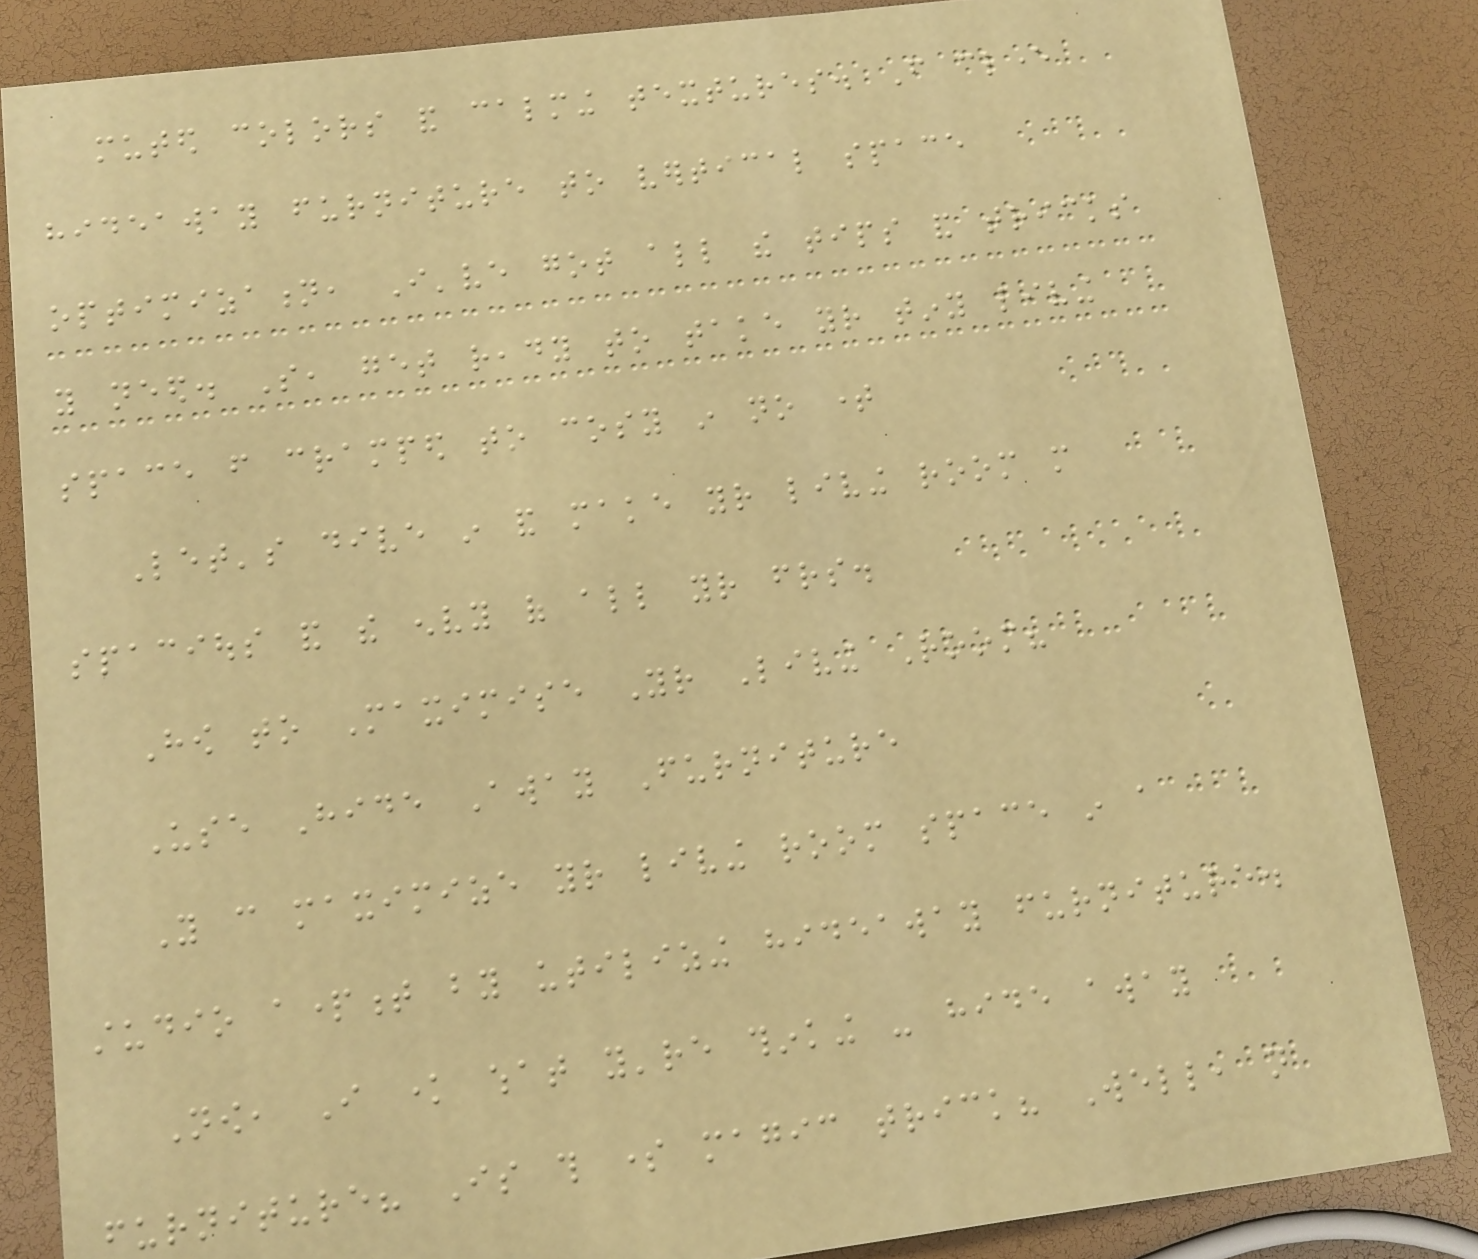muted colors and calming textures. From clever
hideaway furniture to vertical space
optimization, I've got all the tips and tricks
you need. So, get ready to take your tiny living
space from cramped to cosy in no time
Let's dive in and make your living room more
spacious and the envy of all your friends.
How to Maximise Your Living Room?
Use Hide Away Furniture
You can maximize your living room space in a
studio apartment by utilizing hideaway furniture.
Now, I know what you're thinking - hide away
furniture? Is this some magic trick? Well, not
